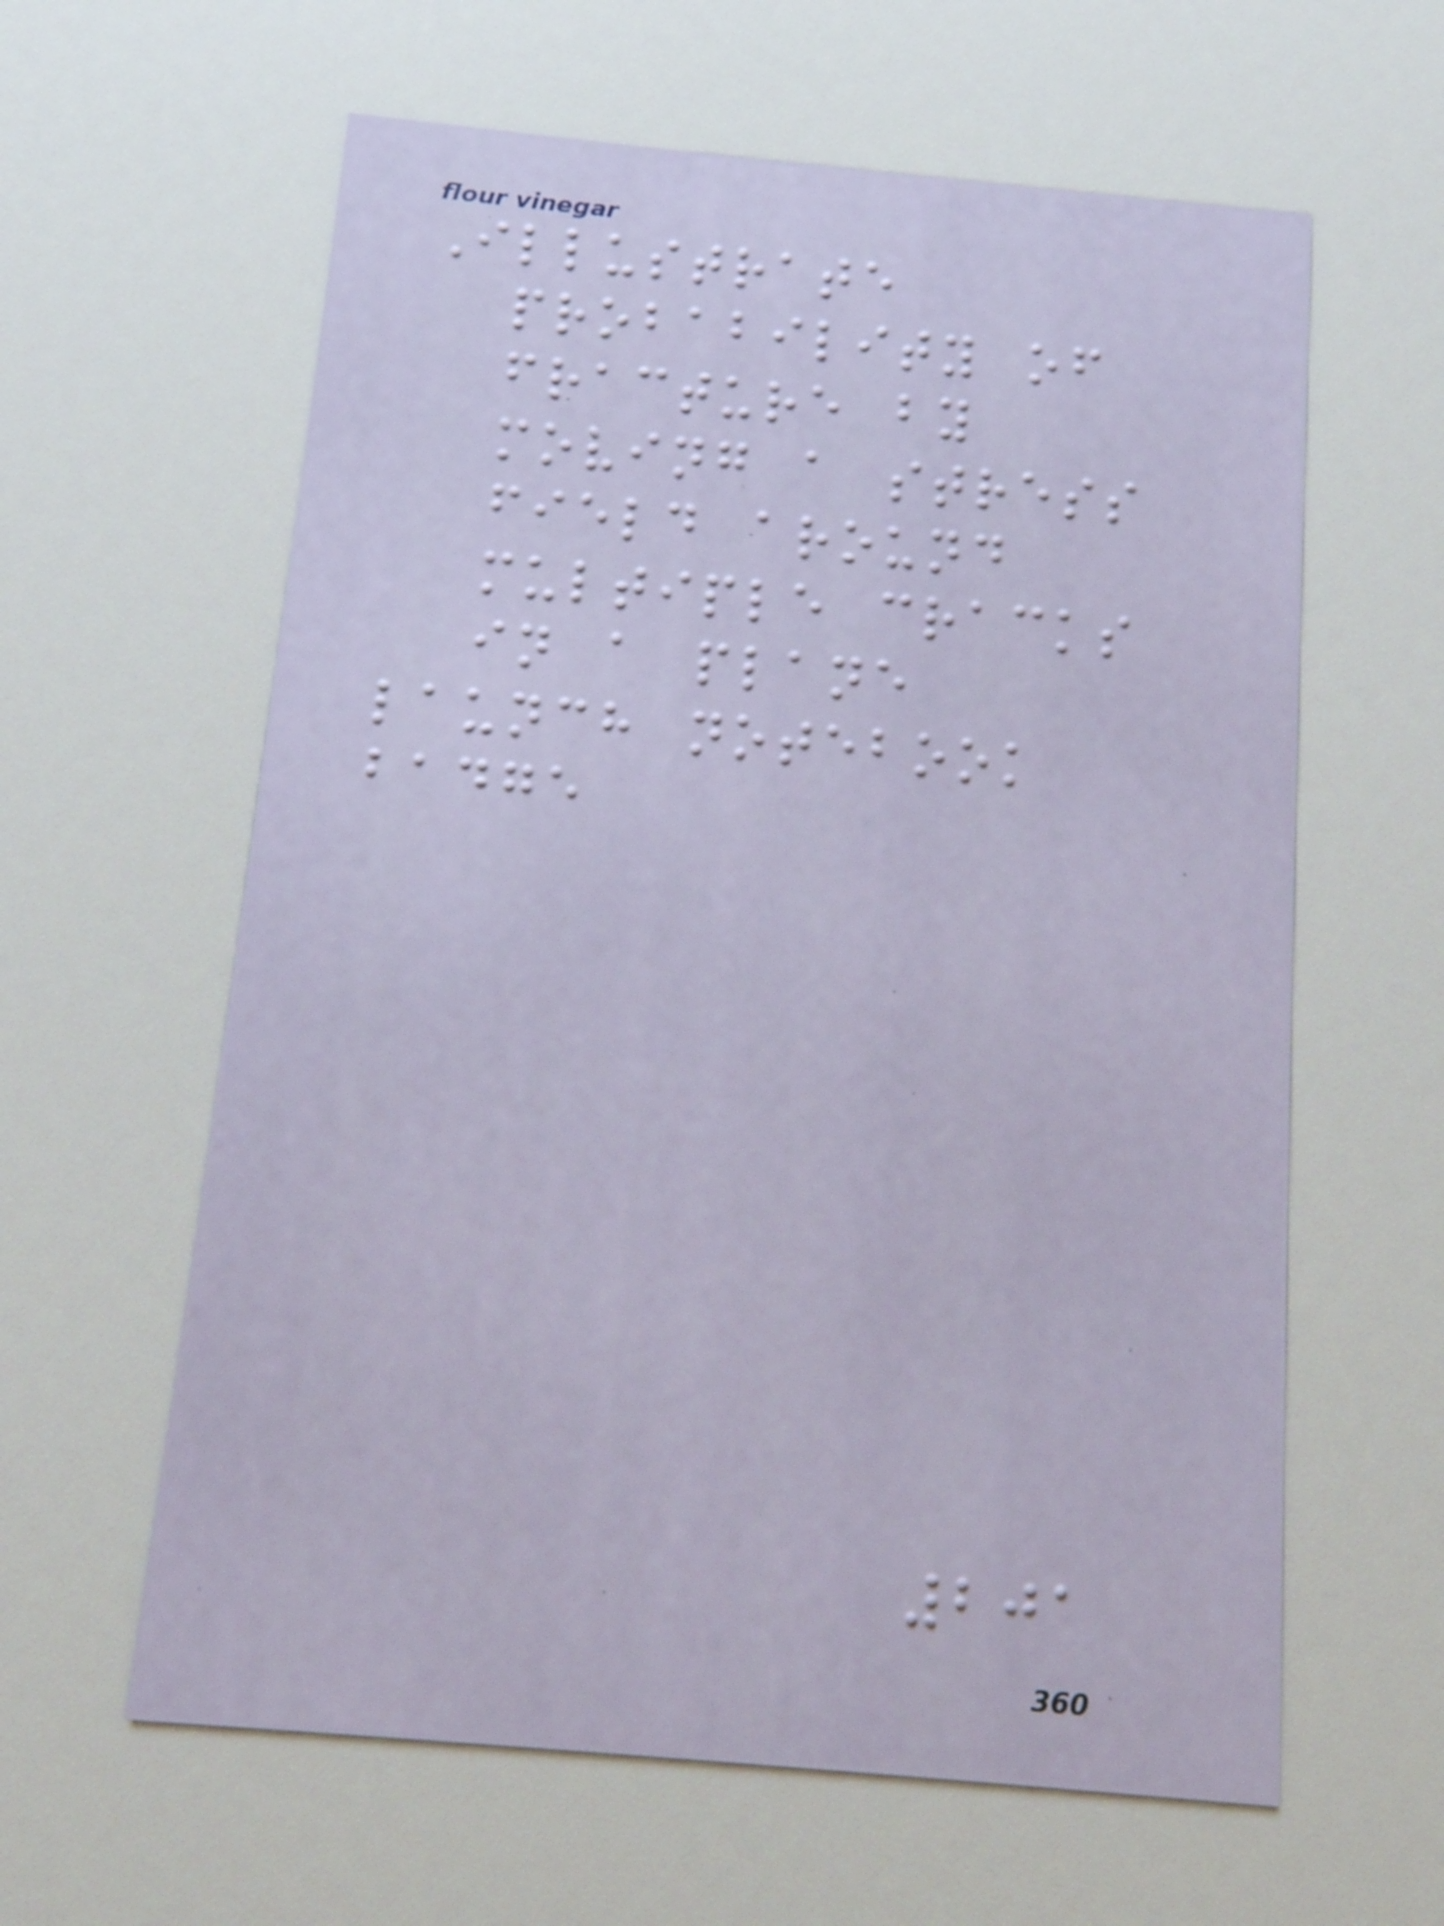Illustrate
probability of
fracture by
moving a stress
field around
multiple cracks
in a plane
launch notebook
badge
201
